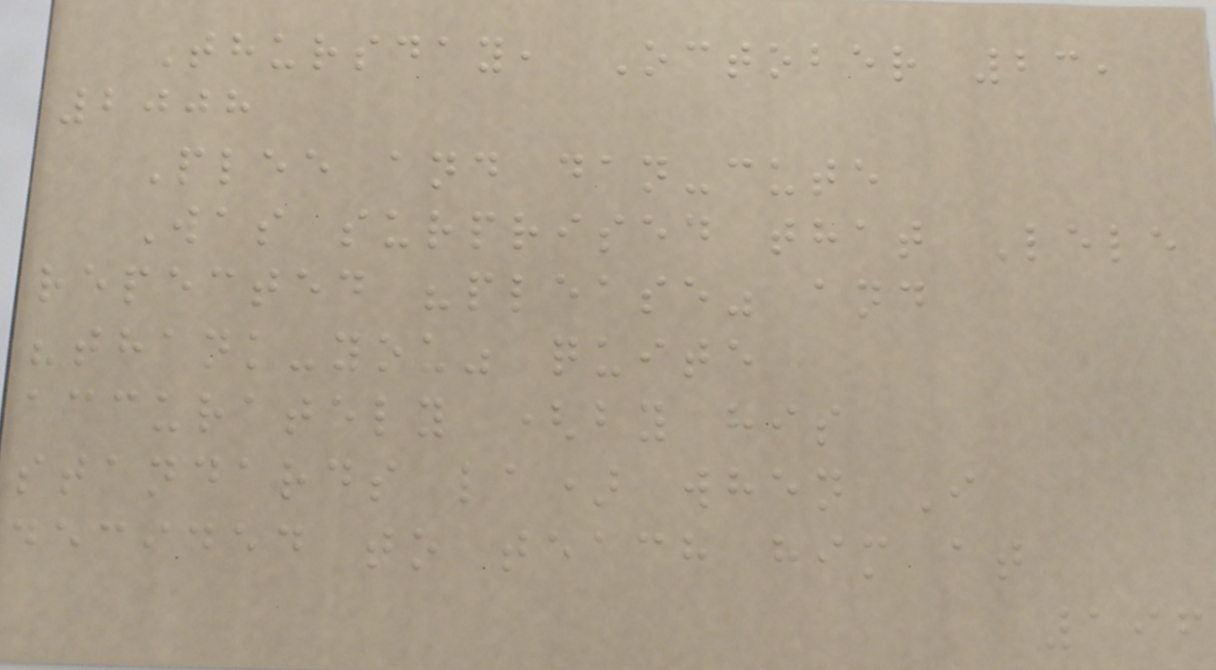Thursday, October 23,
2008
Plee and dan-cute
Was surprised that Lele
repected "please" and
"thank-you" quite
accurately (by his
standards la) when I
decided to teach him at
196
